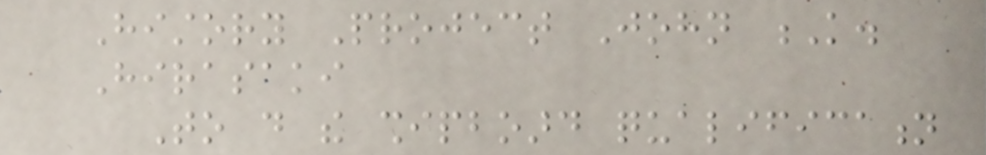History Project John K.
Hirasaki
To do the shipboard qualification
